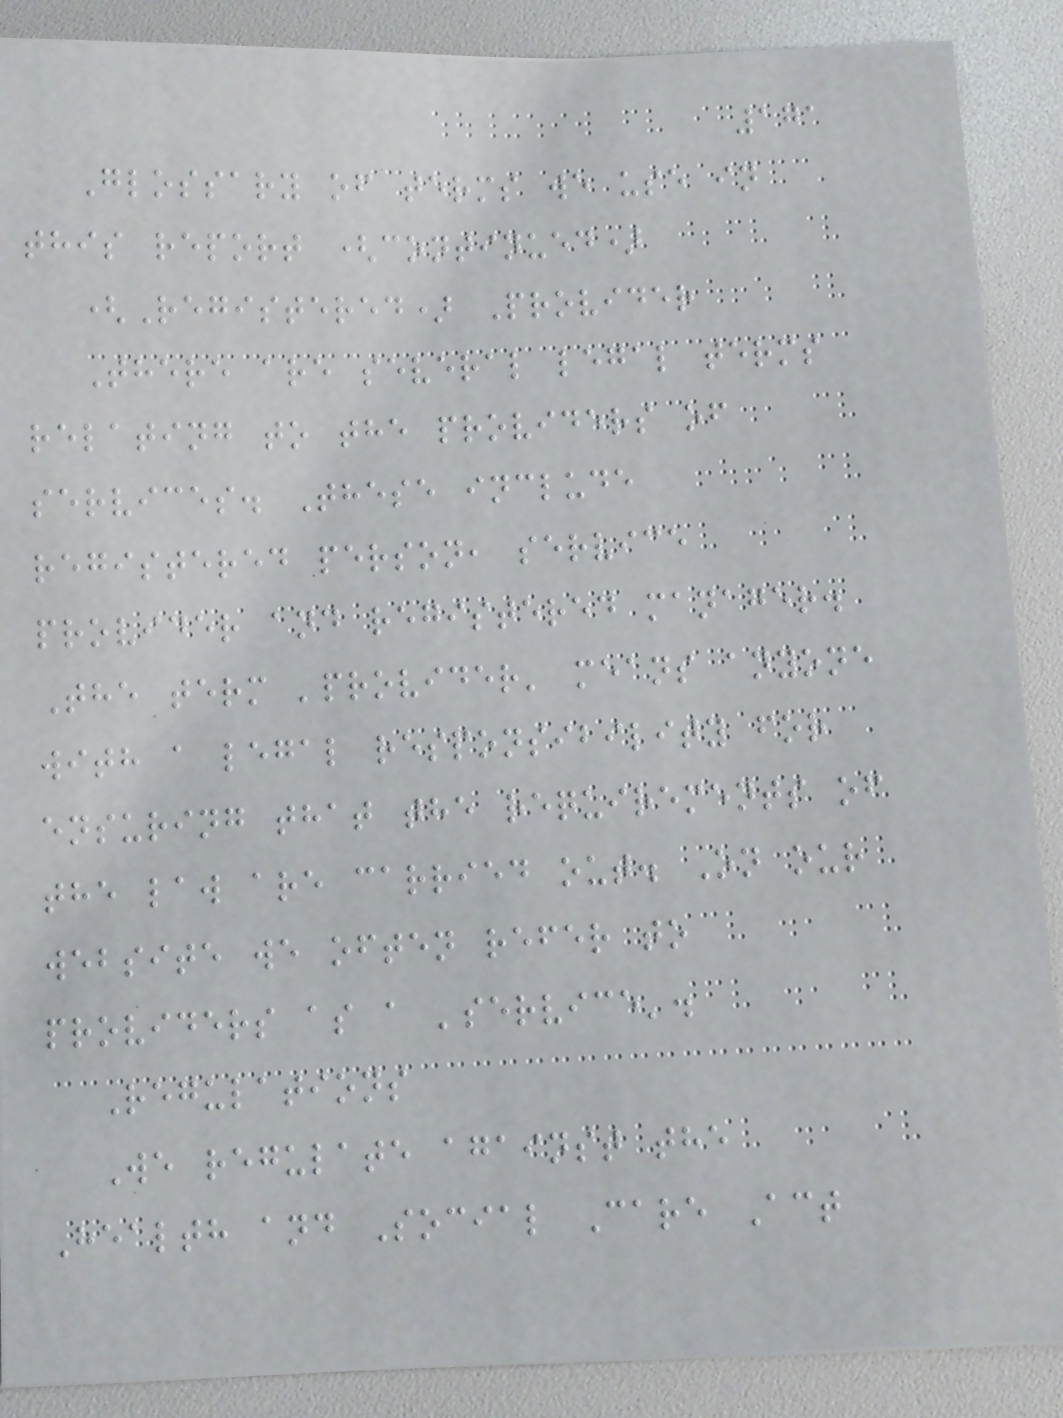171
Glossary of terms we use in
this report (continued)
(Registered) Provider
There are several legal terms
relating to the providers of
services. These include
registered person, service
provider and registered manager.
The term 'provider' means anyone
with a legal responsibility for
ensuring that the requirements of
the law are carried out. On our
website we often refer to
providers as a 'service'.
Regulations
We regulate against the
Health and Social Care Act
